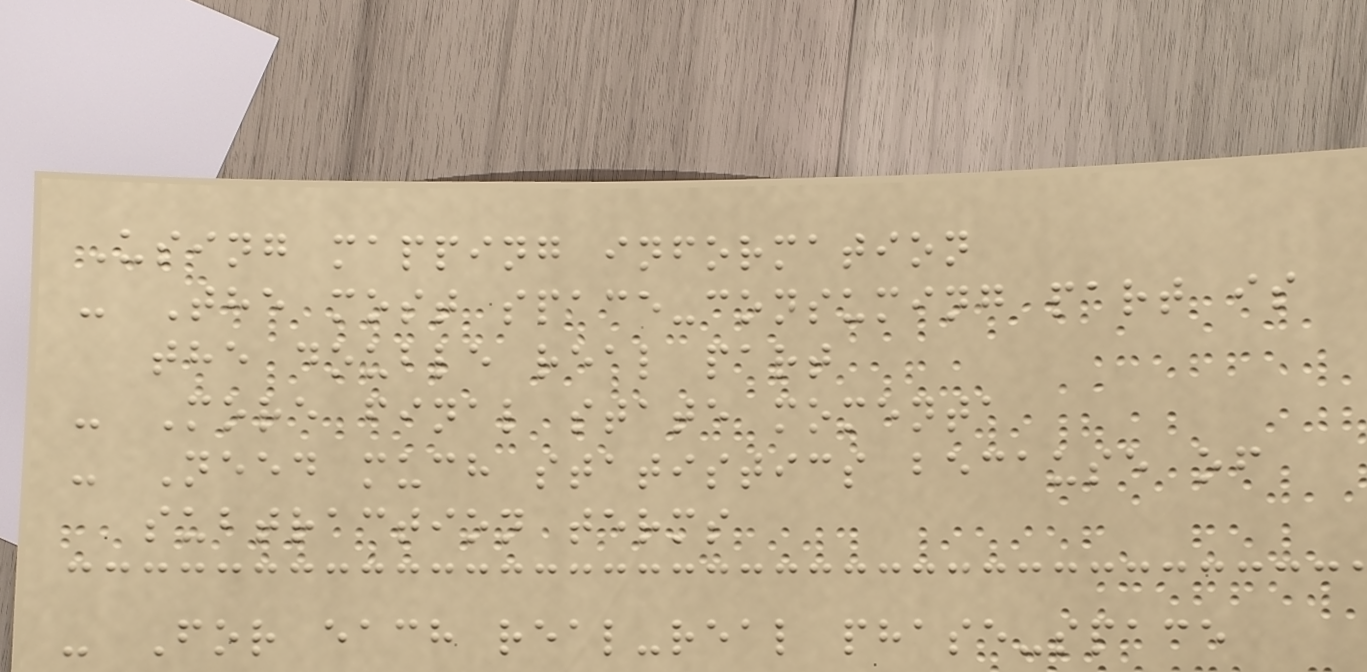Using mapping information
- The most space-consuming part is
the double real part
- More final state momenta
- Need much statistics because of
subtraction terms
- For each real-real phase-space
